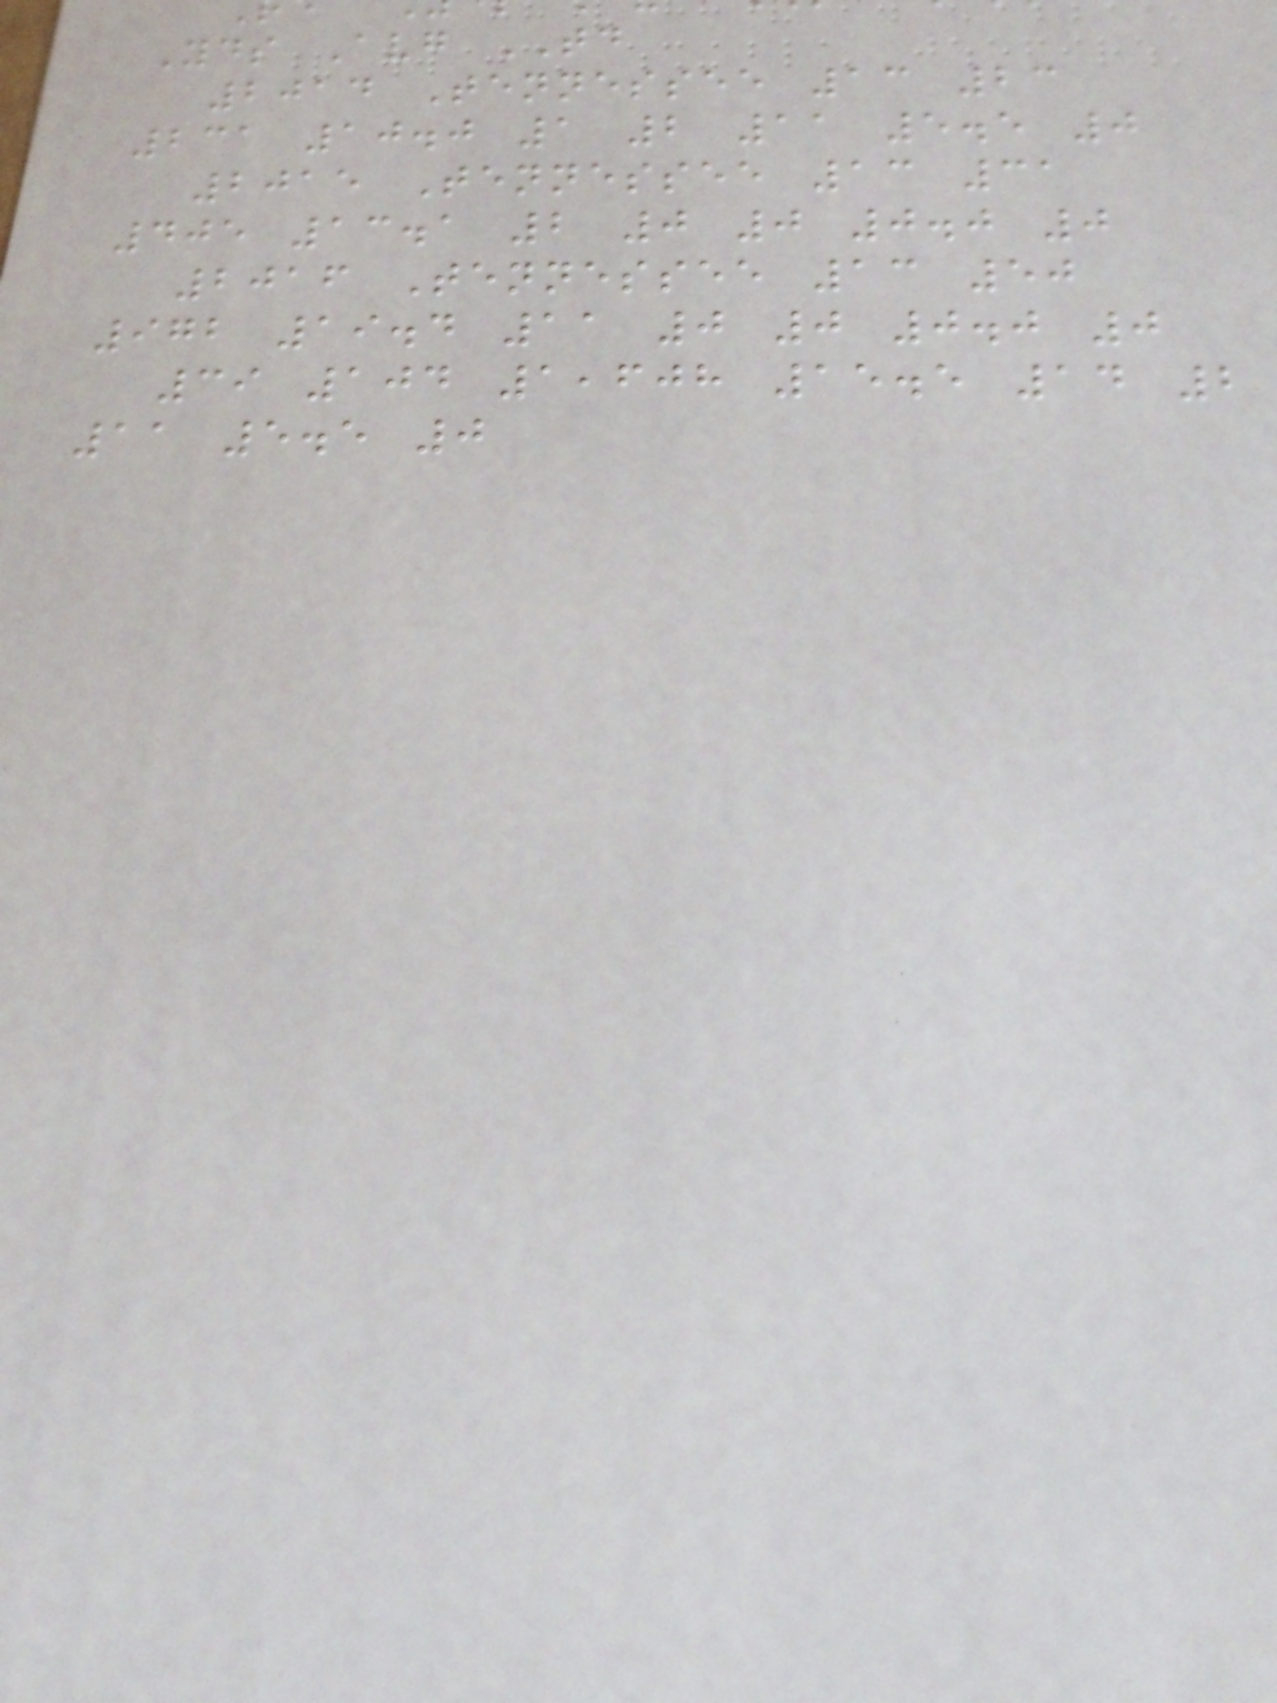Yds Avg TD
2014 Tennessee 13 23
231 10.0 1 2 11 5.5 0
2015 Tennessee 13 31
405 13.1 2 0 0 0.0 0
2016 Tennessee 13 50
972 19.4 11 0 0 0.0 0
39 104 1,608 15.5 14 2
11 5.5 0
